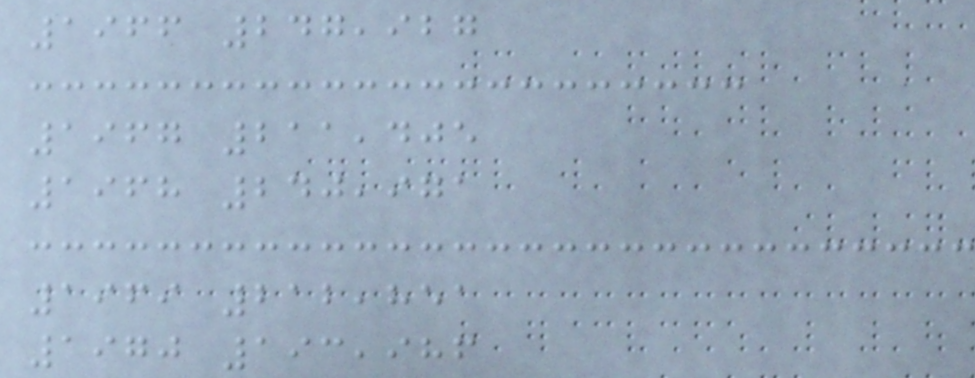1966 247,927
1967 211,405
1968 240,971
1969 212,851
1970 193,986
